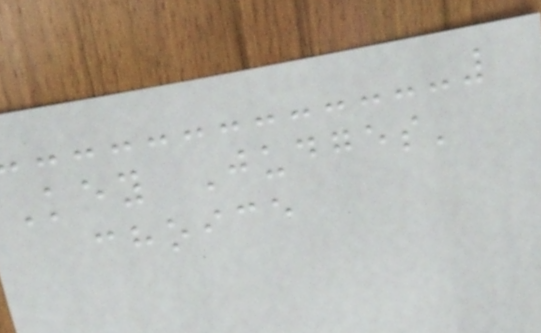Key Judges'
choice
